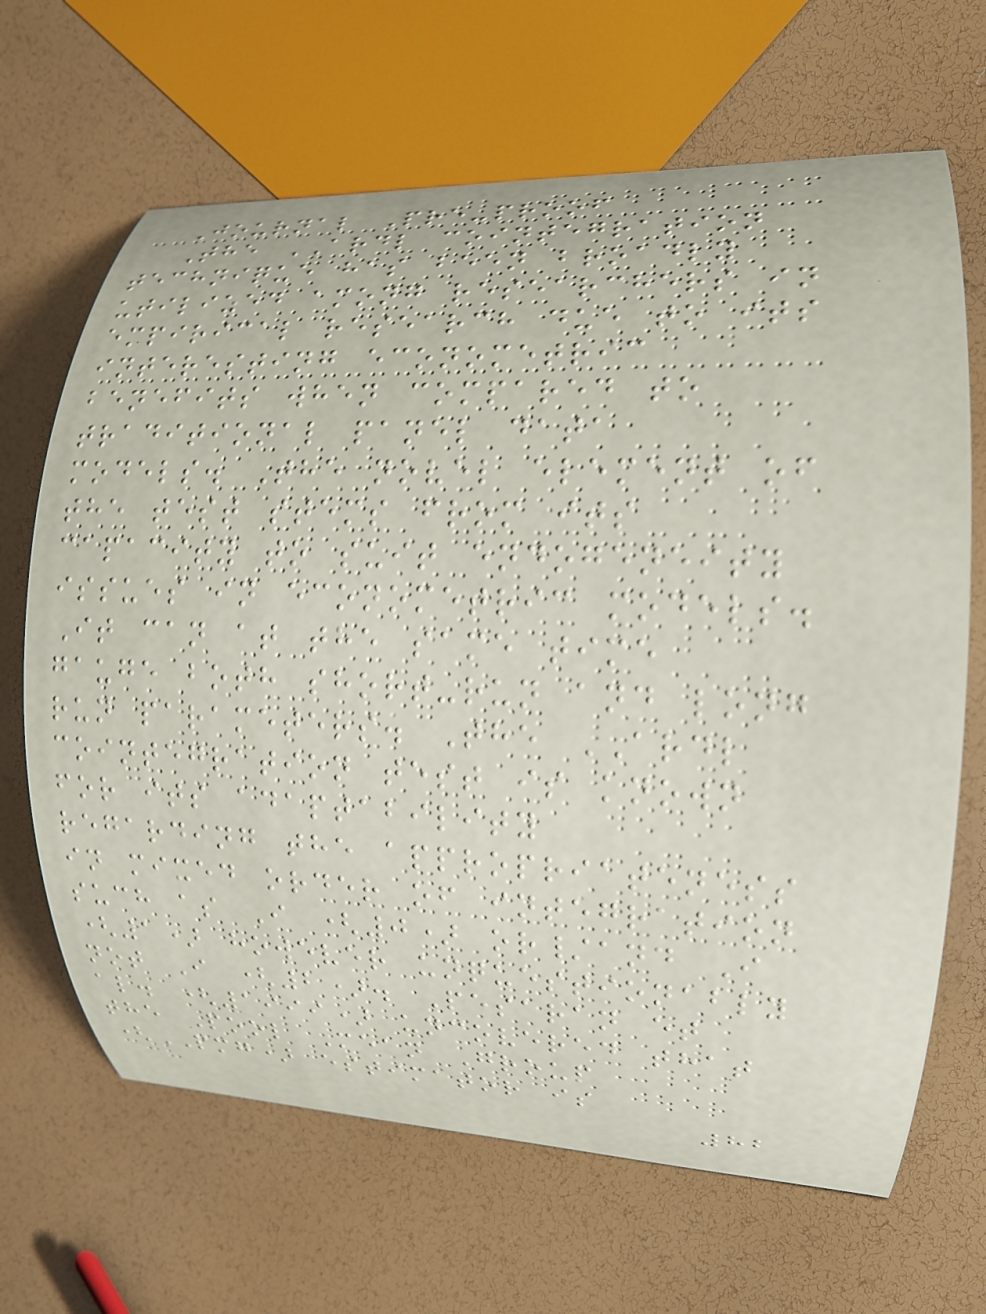Journal Pre-proof
The ARDL cointegration
technique has been broadly
utilized among researchers in
empirical research due to its
interesting econometric
benefits when compared to
traditional panel data
models. The novel element of
the test stems from its
capacity to suit endogeneity
issues in econometric models.
It can at the same time
gauge both short-run and long
run parameters. The ARDL
cointegration test is known
for its adaptability
regarding the appropriateness
in mixed order of integration
such as I (0) or/and I
(1) however unquestionably
not I (2). Pesaran et
al. (1999) uncovered that
the Pool Mean Group
(PMG) estimator is
82
